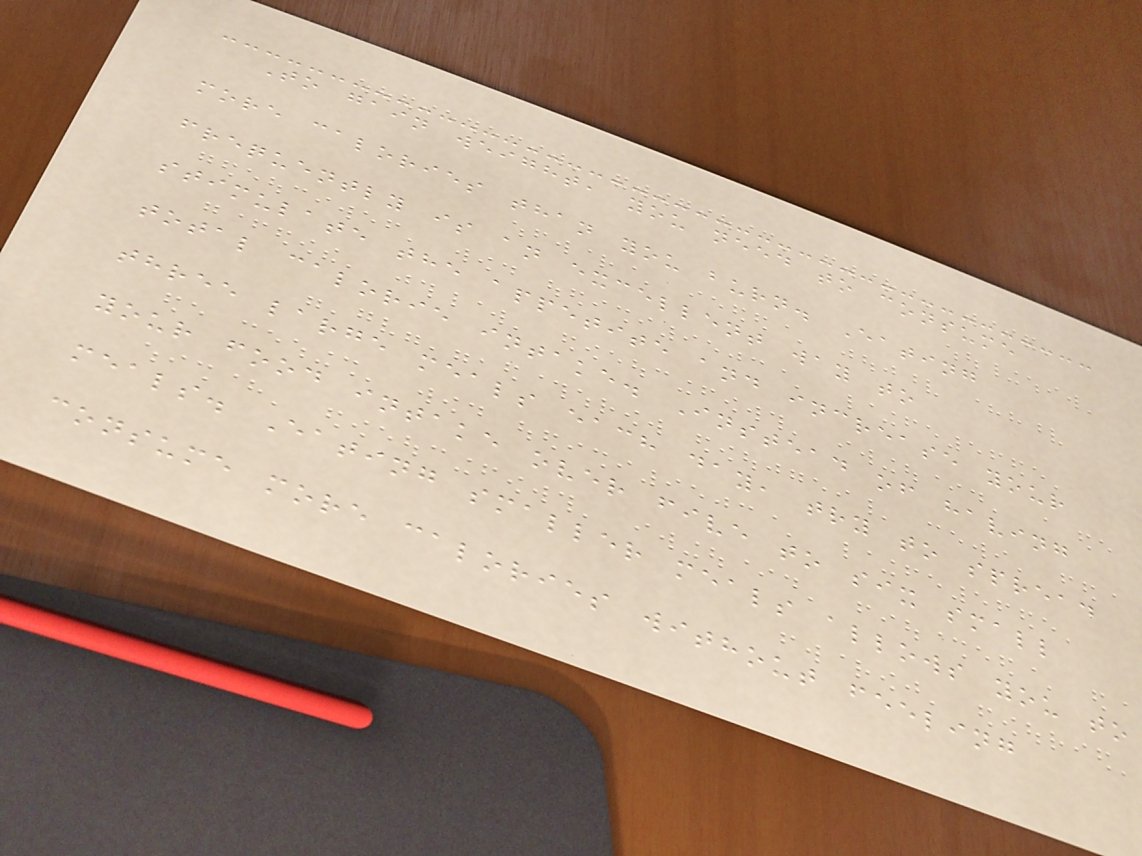To gain weight, you need to consume
more calories than you burn. Eating
frequently is an excellent way to
stimulate the appetite and increase your
total calorie intake. Instead of having
three large meals each day, try to spread
your food intake over five to six small
meals. Eating smaller meals allows you to
consume more calories without feeling
